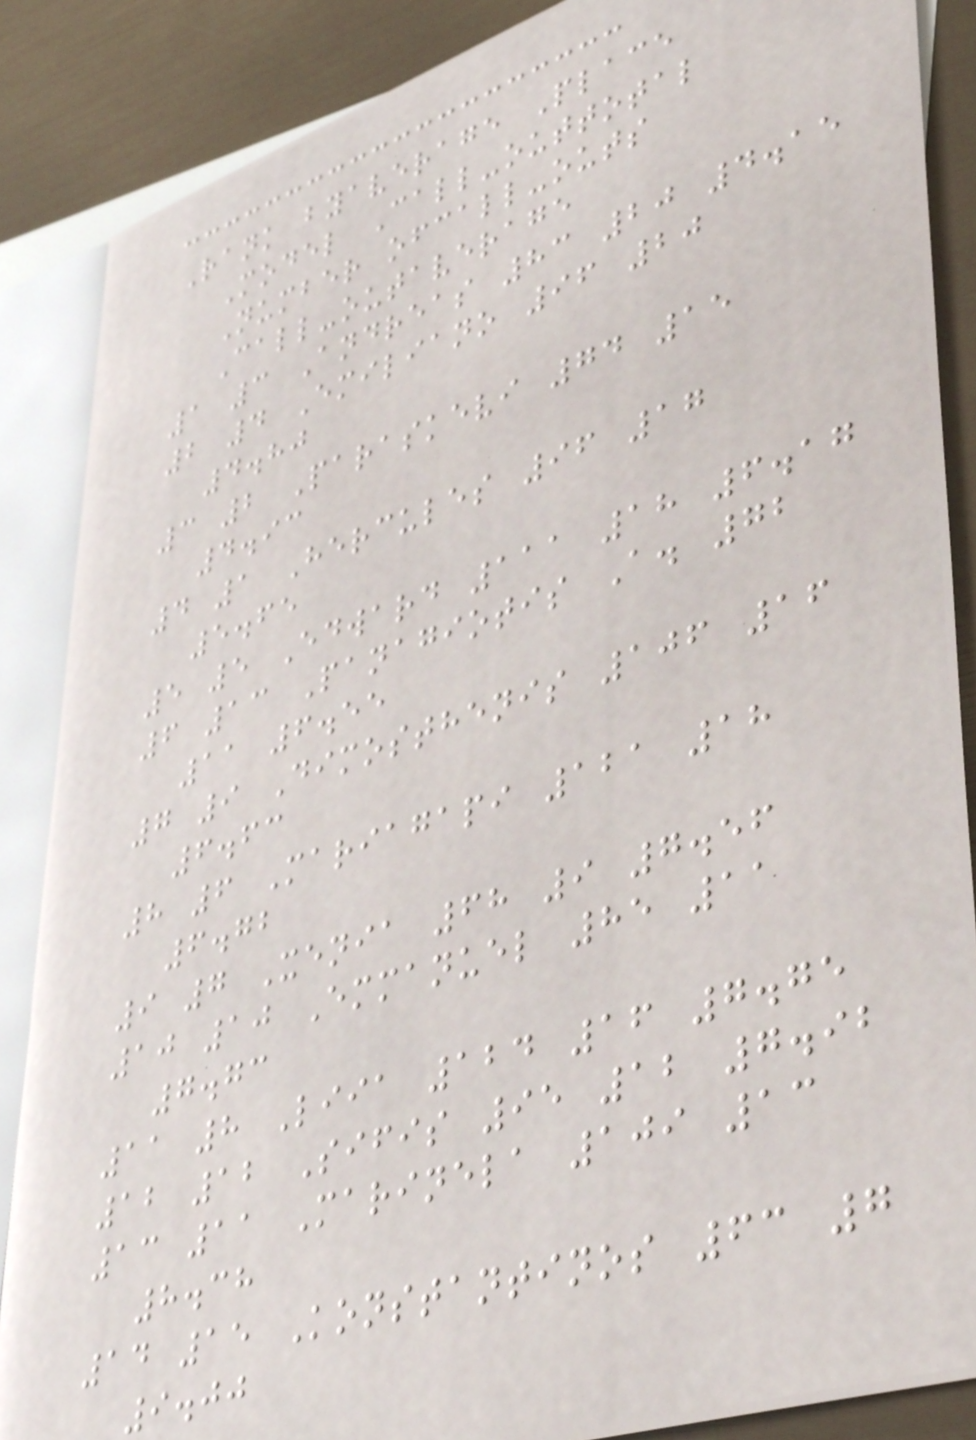Rank byaverage Place
Model Call-outtotal
Number ofcall-outs
Call-outaverage
1 3 Andreas 83 20 4.15
2 4 Emiliano 96 20
4.80
3 2 Paraskevi 74 15
4.93
4 1 Hercules 96 17
5.65
5 5 Edward 111 18 6.17
6 13 Panagiotis A. 72
11 6.55
7 9 Dimosthenis 106 16
6.63
8 6 Mariagapi 121 18
6.72
9 7 Xenia 68 9 7.56
10 10 Emmanuel 85 11
7.73
11 8 Liia 124 16 7.75
12 12 Sifis 95 12 7.92
13 11 Marinela 109 13
8.38
14 15 Konstantinos 63 7
9.00
